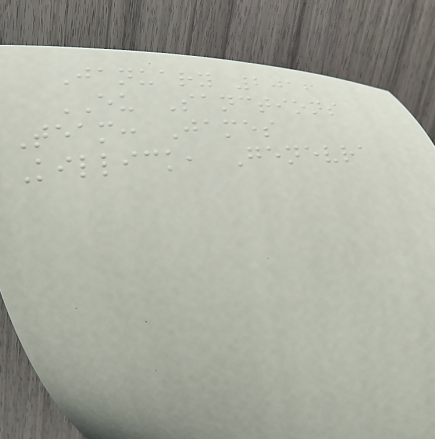January 2016
EU Sanctions
Team: James
Killick, Genevra
